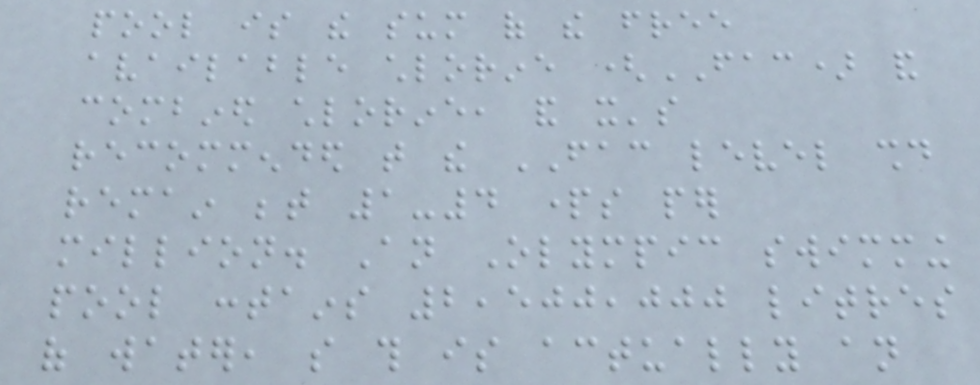pool is the sum of the free
available chlorine (FAC) and
combined chlorine, and it's
recommended that the FAC level should
remain between 1-4 parts per
million. An Olympic swimming
pool contains 2,500,000 litres
of water, so this is actually an
